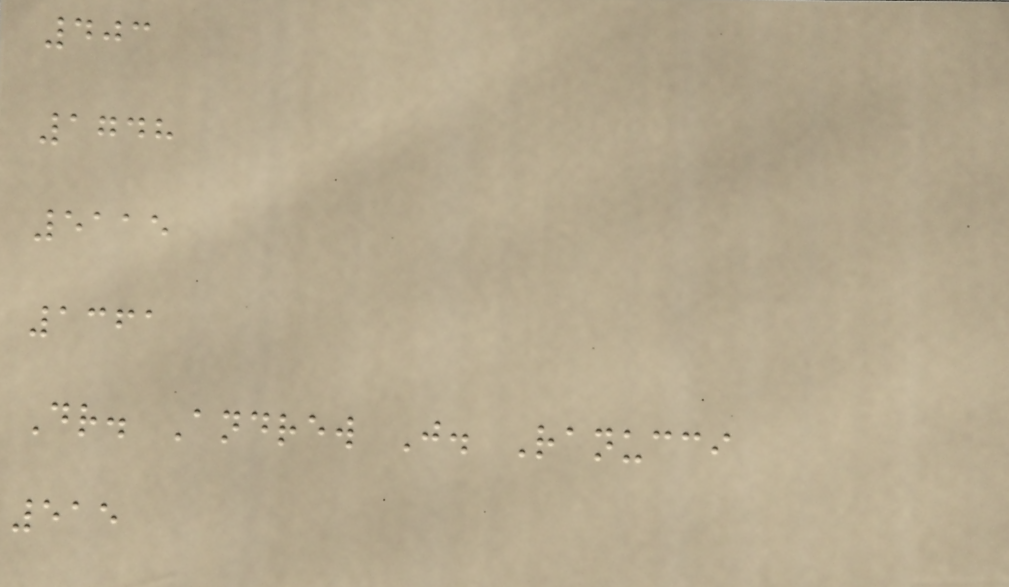403
1748
5115
1361
Dr. Andrew J. Ranucci
515
